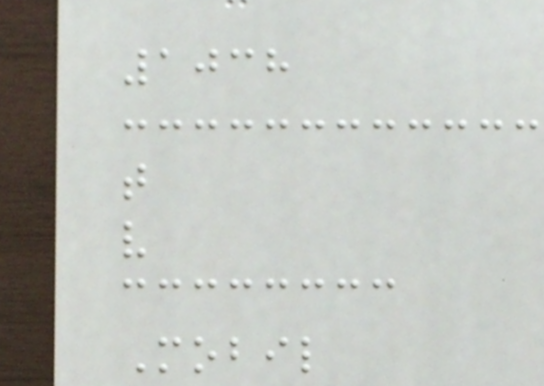1038
t
v
Mobil
